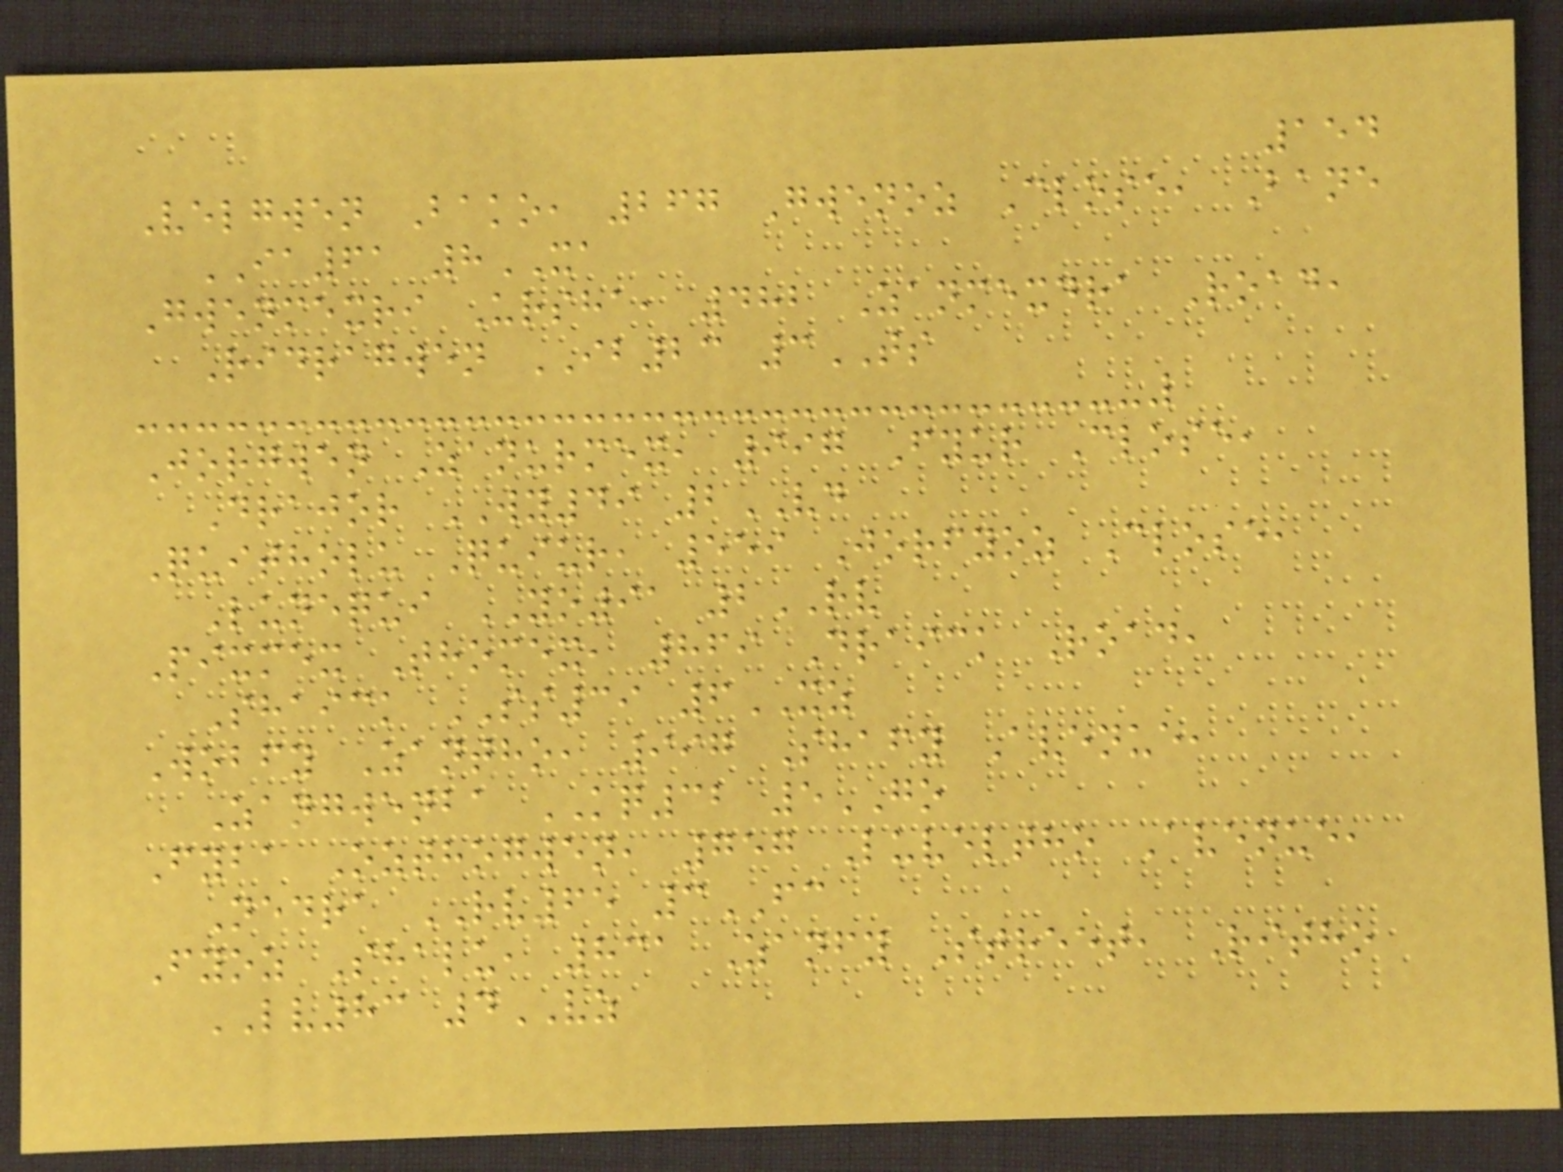154
Velgwen Bako, 267 Gwenoz Close, Bane
IA61 8XA
Gwenmexri Ursha, 482 Zanmexdra Road,
Ridragwen IB23 3TS
Jorgwen Zanurmex, 997 Fyur Close,
Drajor WY49 2VD
Quitholu Quiur, 559 Jorfyoz Close,
Lunequi YO91 2RV
Pixmex Thomex, 869 Draick Road,
Shaick SS39 6XZ
Wobfy Zantho, 997 Shafy Avenue,
Zangwenba KQ32 5GO
Fyba Ozthogwen, 757 Luveltho Avenue,
Nedra RV65 3FC
Fyoz Shalu, 831 Zanfy Street, Ritho
LV83 4VZ
